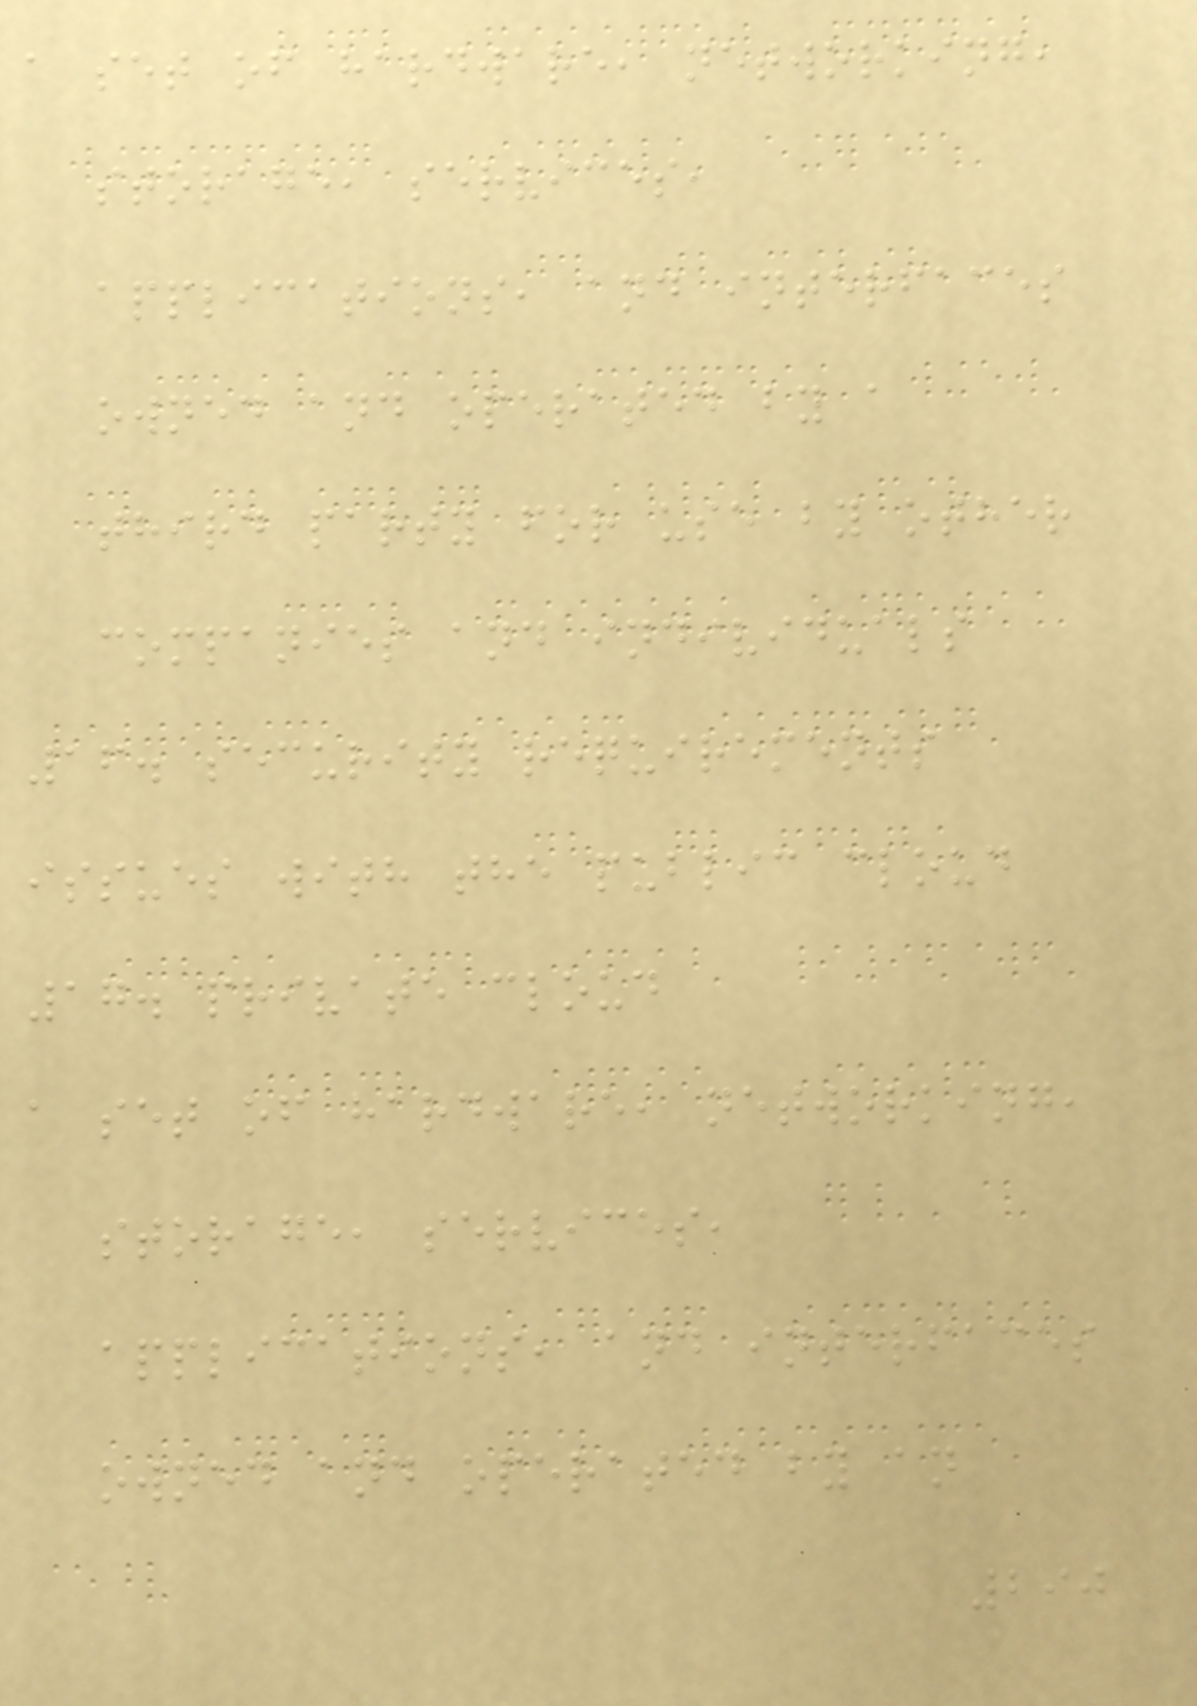a set of hardware, networking,
storage, services,
applications, and interfaces
owned and operated by a
third party for use by other
companies and individuals
16. security requirements
issues with the public cloud
17. private cloud
a set of hardware, networking,
storage, services,
applications, and interfaces
owned and operated by an
290
